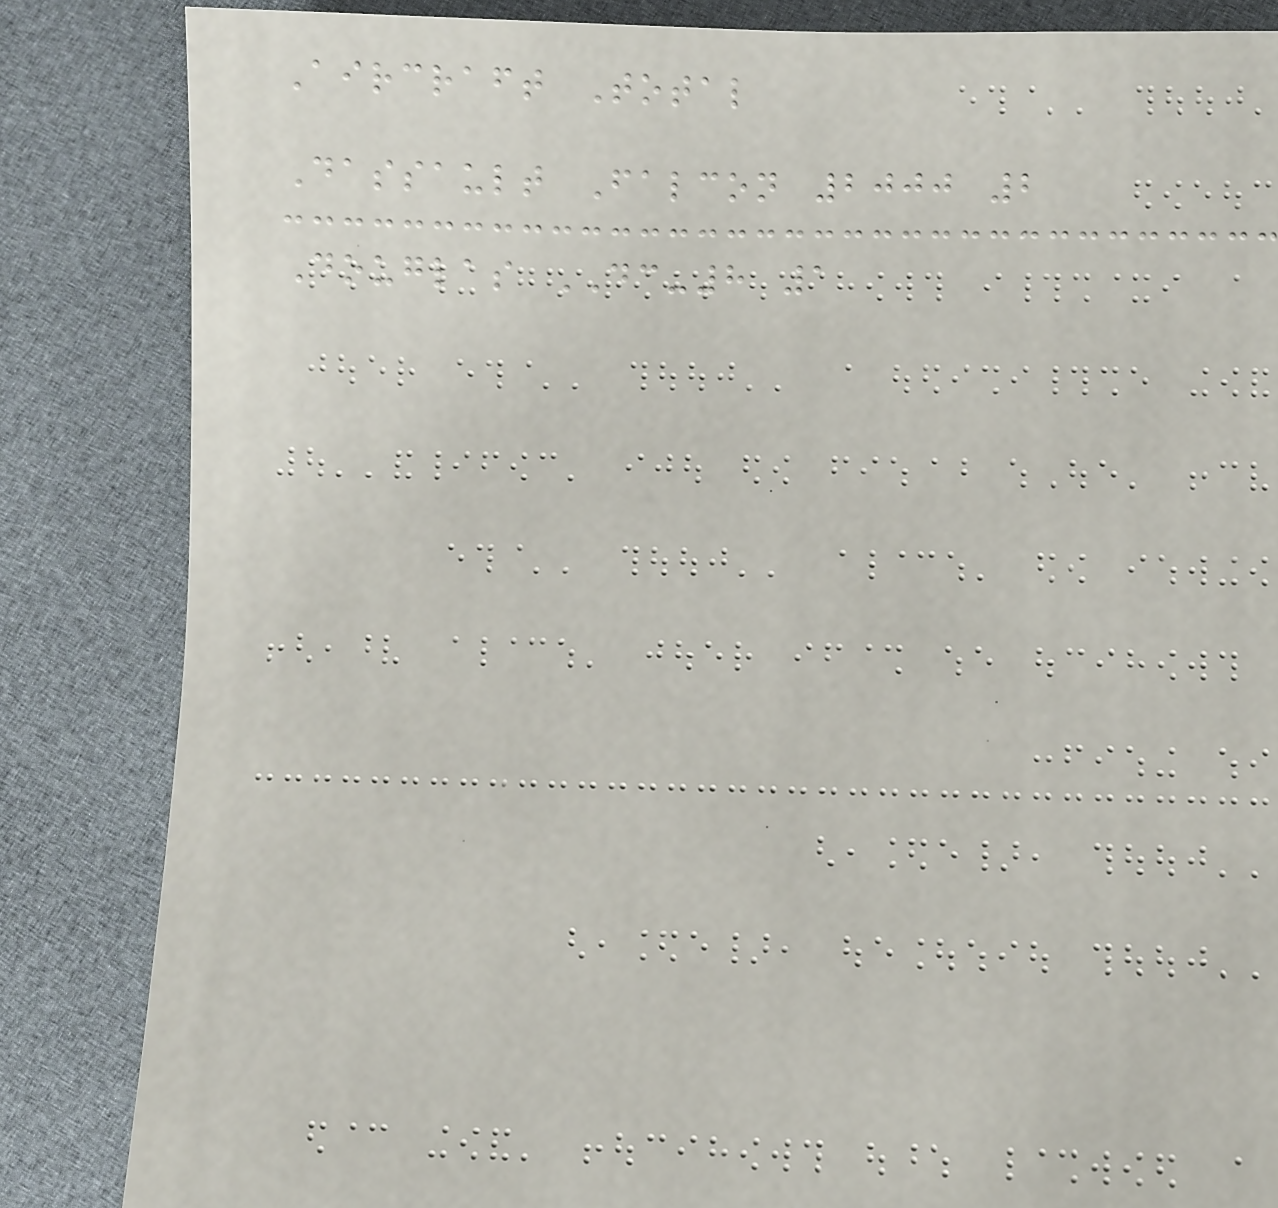Aircraft Total
Dassault Falcon 2000 2
Douglas DC-8 1
